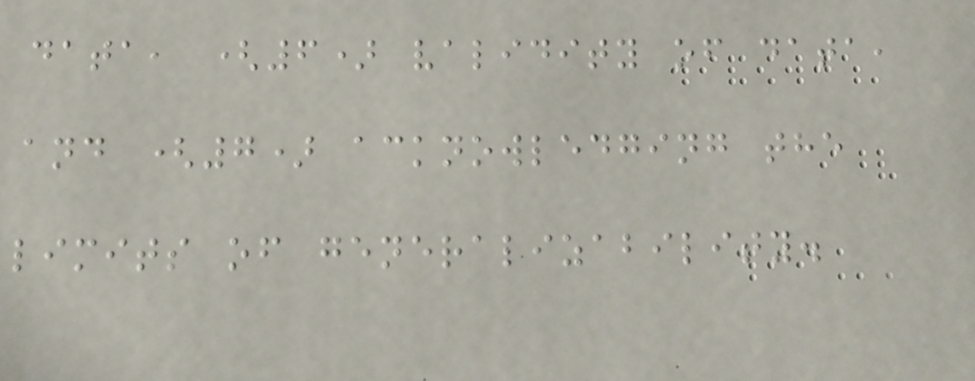data, (6) validity of data,
and (7) acknowledging the
limits of generalizability.
